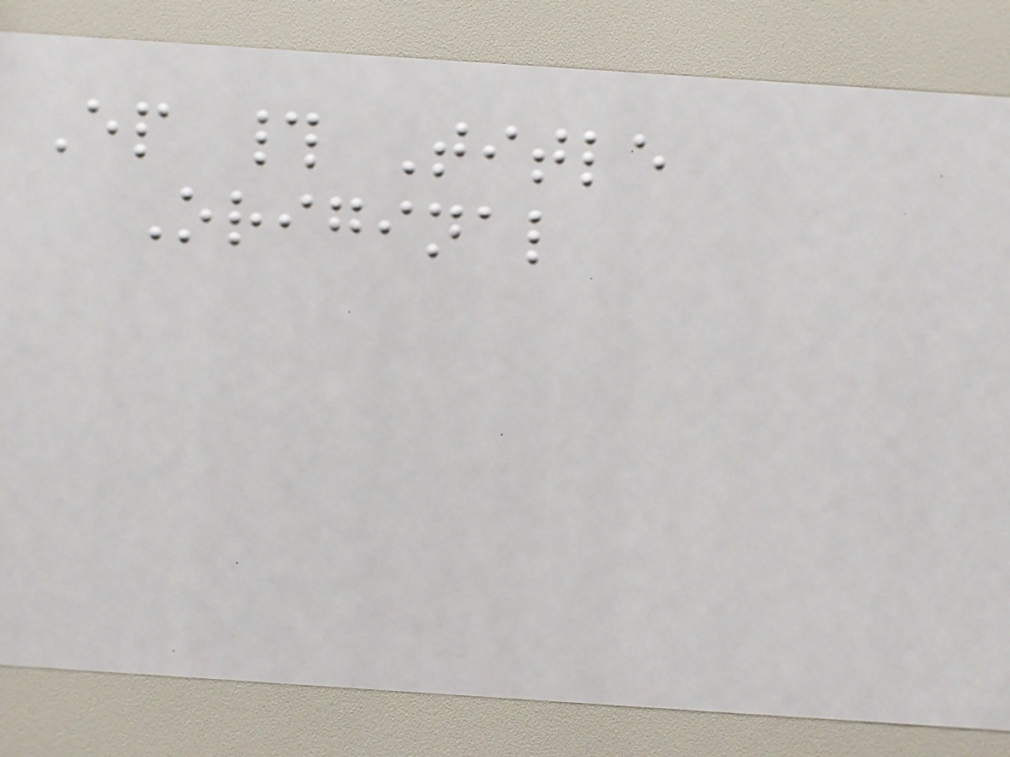Ep # Title
Original
